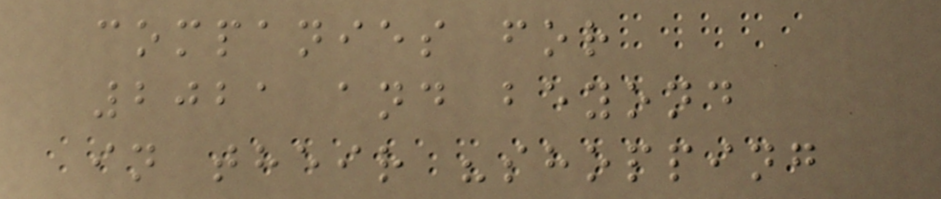companies for
2021 and beyond
in their "shopping
